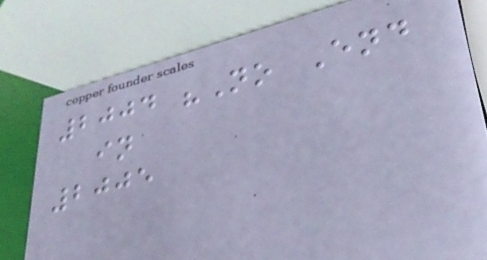2004 "No End
in
2005
